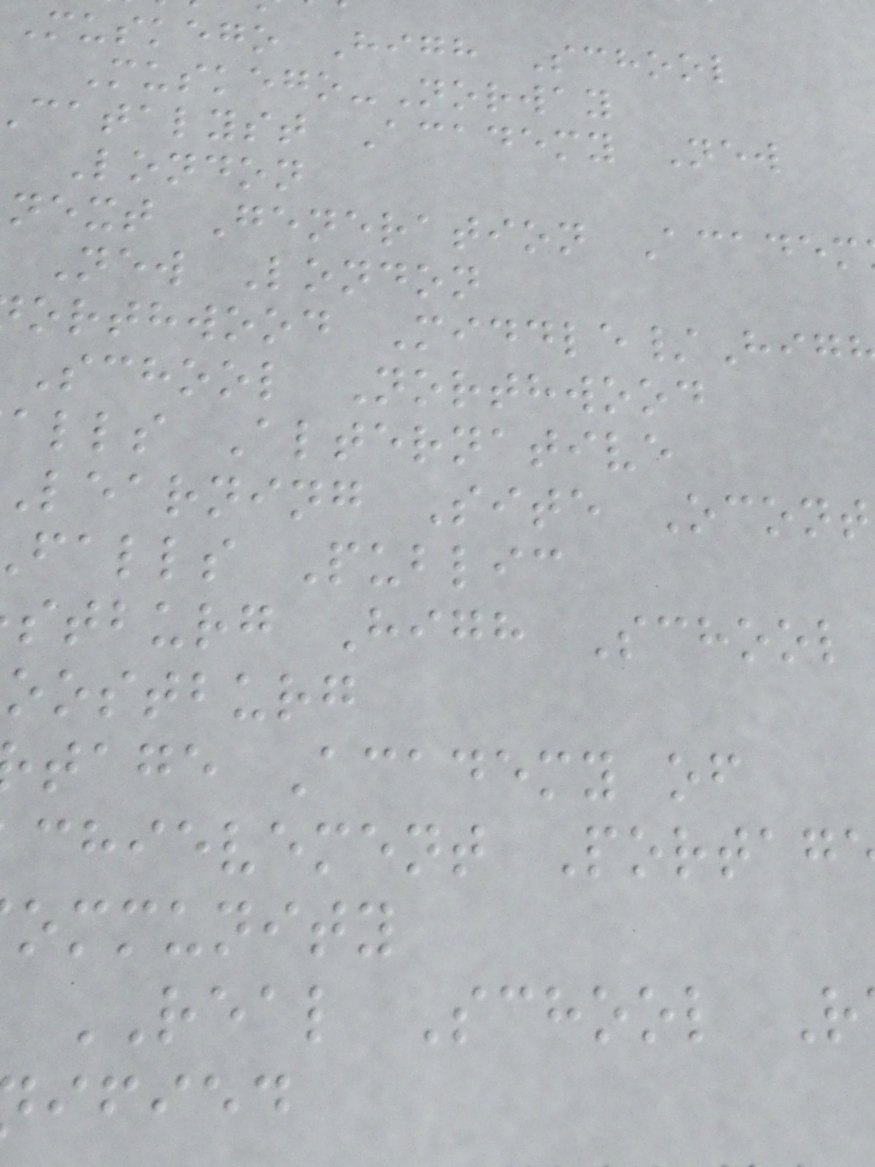Muskego High School
Muskego-Norway
catalyst Academy New
London
next Generation Academ
New London
orthwood Middle/Hig
School Northwood
alls Alternative
learning Site Ocont
falls Public
stburg High School
oostburg
tage Academy of
chievement Portag
ommunity
REAL School R
ified
